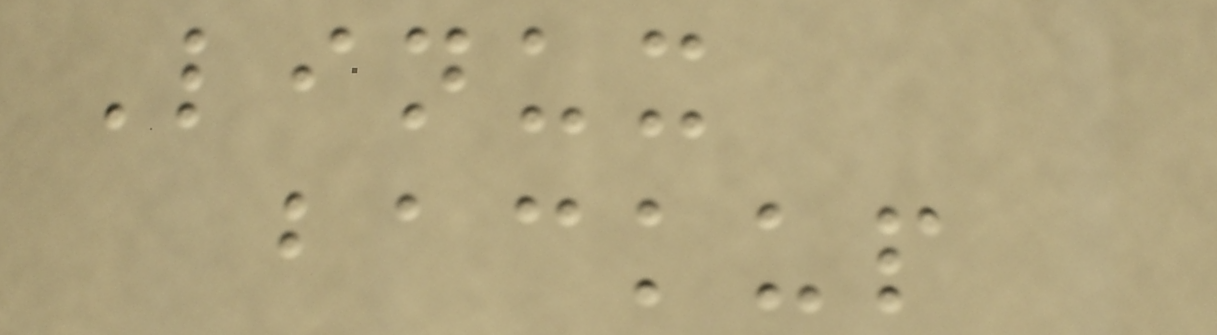Linux
backup
